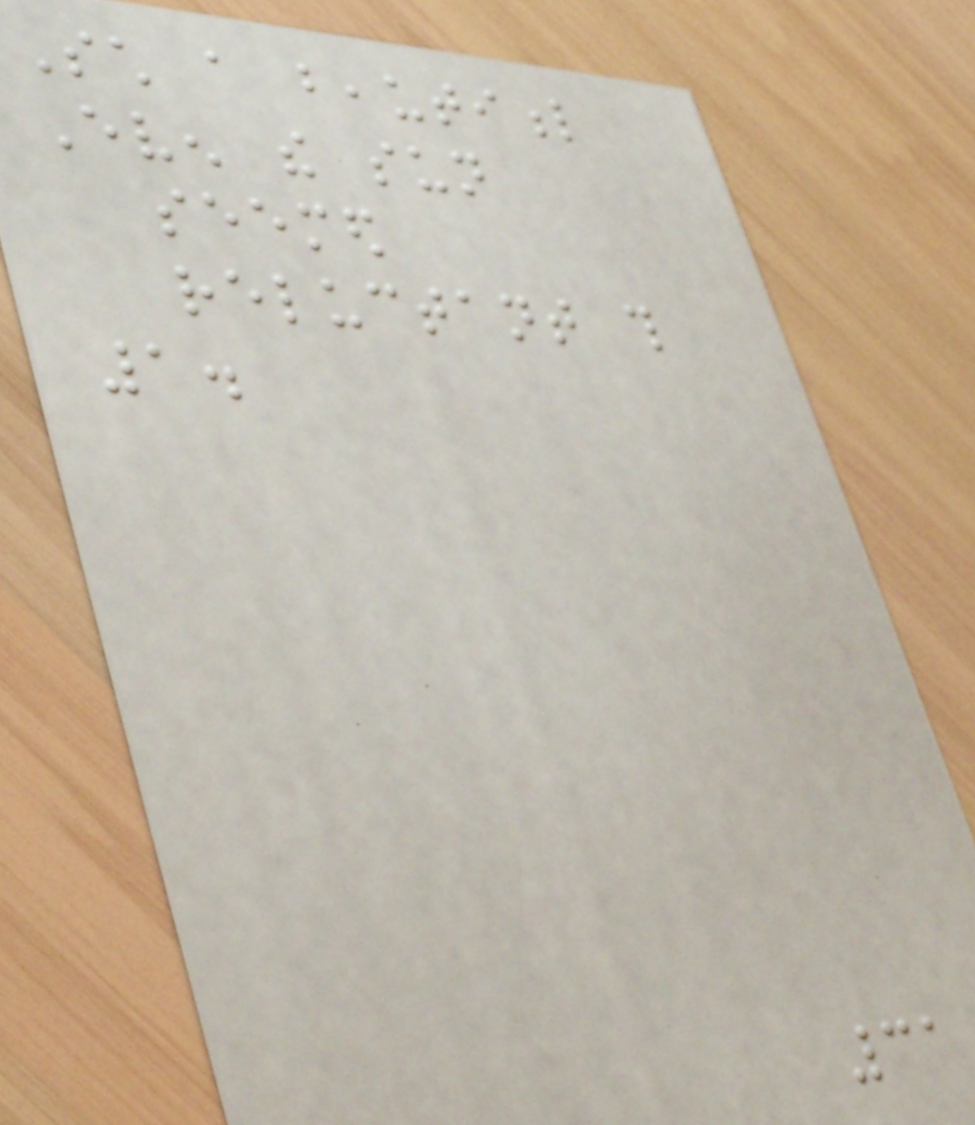Such a beautiful
Even the sun
seemed
reluctant this
1.
31
